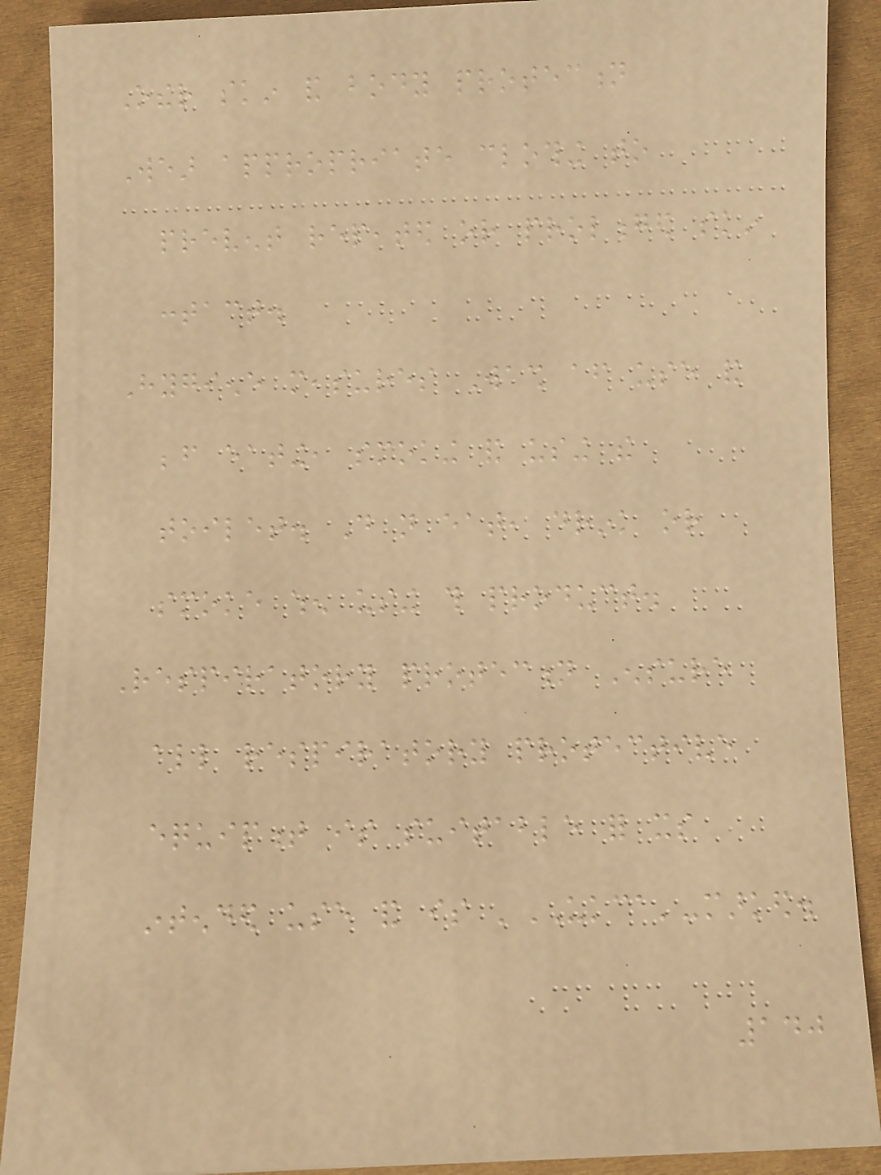Other skin and body protection
Wear appropriate clothing to
prevent repeated or prolonged skin
contact.
Hygiene measures Wash after use and
before eating, smoking and using the
toilet. Do not eat, drink or
smoke when using this product.
Respiratory protection Ensure
all respiratory protective
equipment is suitable for its
intended use and is 'UKCA'-marked.
140
